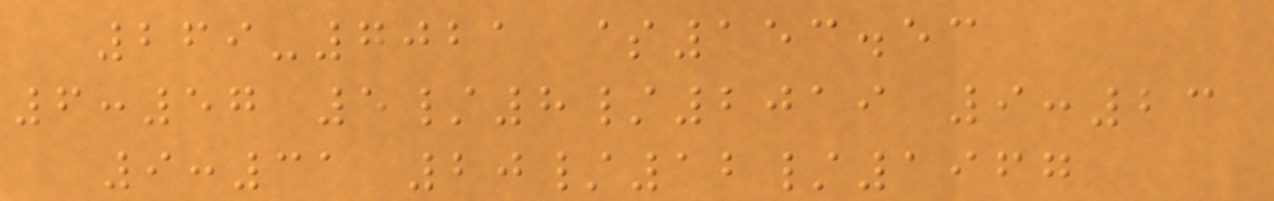269-7021 $153.53
6:57 5/8/2019 9:23
9:31 20/12/1967
